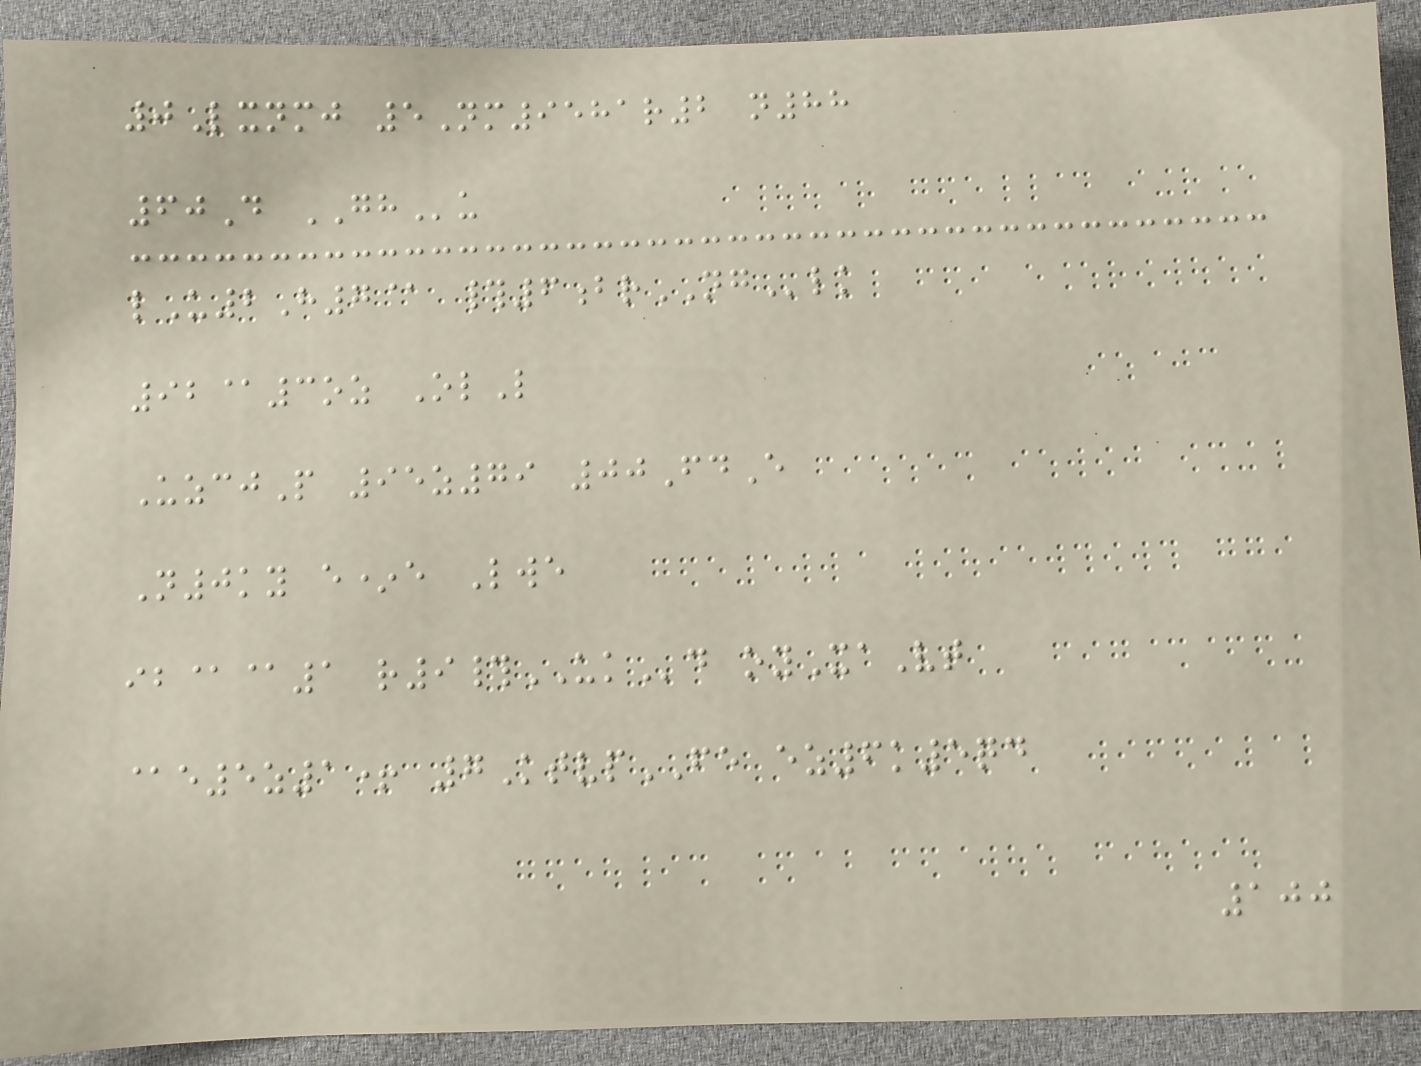0Lxnmj 5Nm9581r2 n88
60D GHu
lU2H7@ #6brNGlk
92@3oz OlL
UzcjP 95z79 00FdE
N0ky e*e Lwe
ib@@1 r9#UKd oyXaVt
@e5z1+ 7KtvpFE ez6k5qd
100
